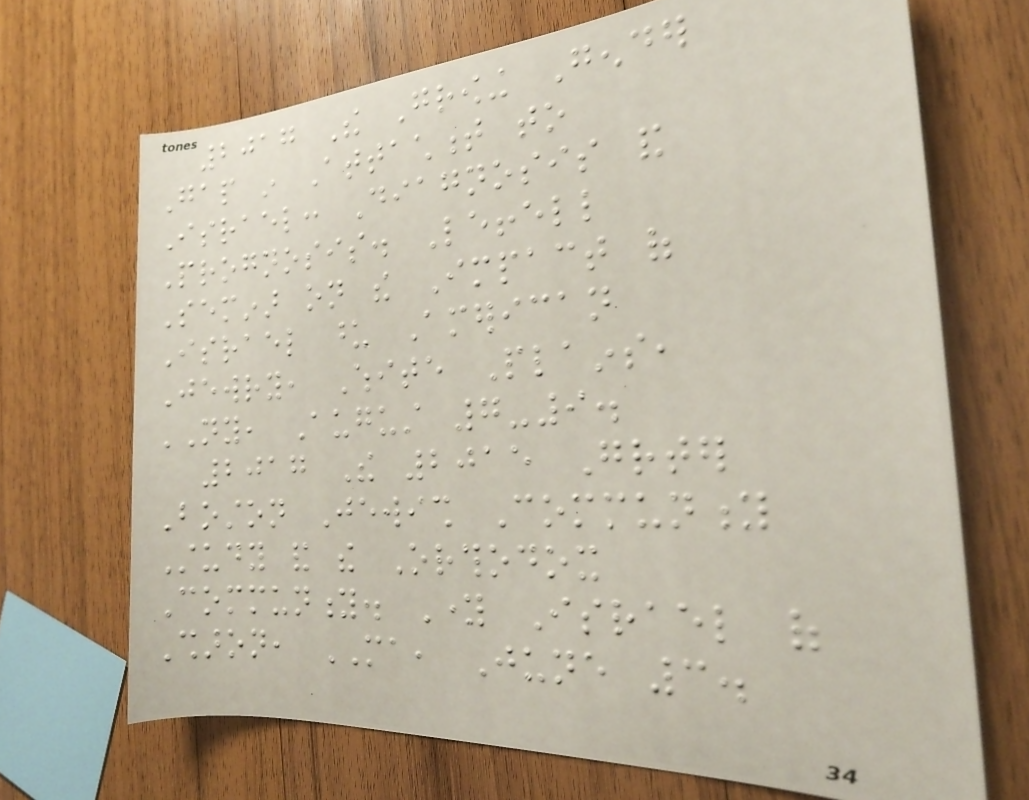2017 The Growing Gender
Gap in Attachment to
Israel: Diagnosis and
Prognosis. Leffell
Seminar on the Impact of
Israel upon American
Jewry, White Plains,
NY, August 7-9.
2017 The 2015 Greater
Boston Jewish Community
Study and the Orthodox
Community. Young Israel of
Sharon, MA, June 3.
